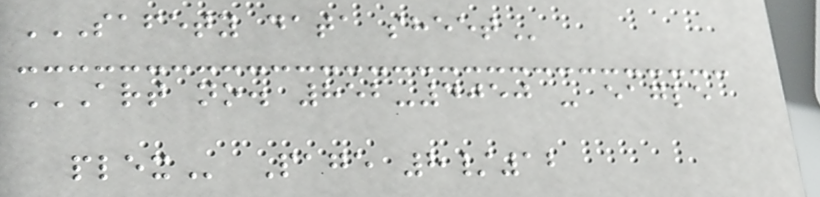SAFETY DATA SHEET
ART NO. 852-4050 - EAGLE
PLEX Page 8/12
